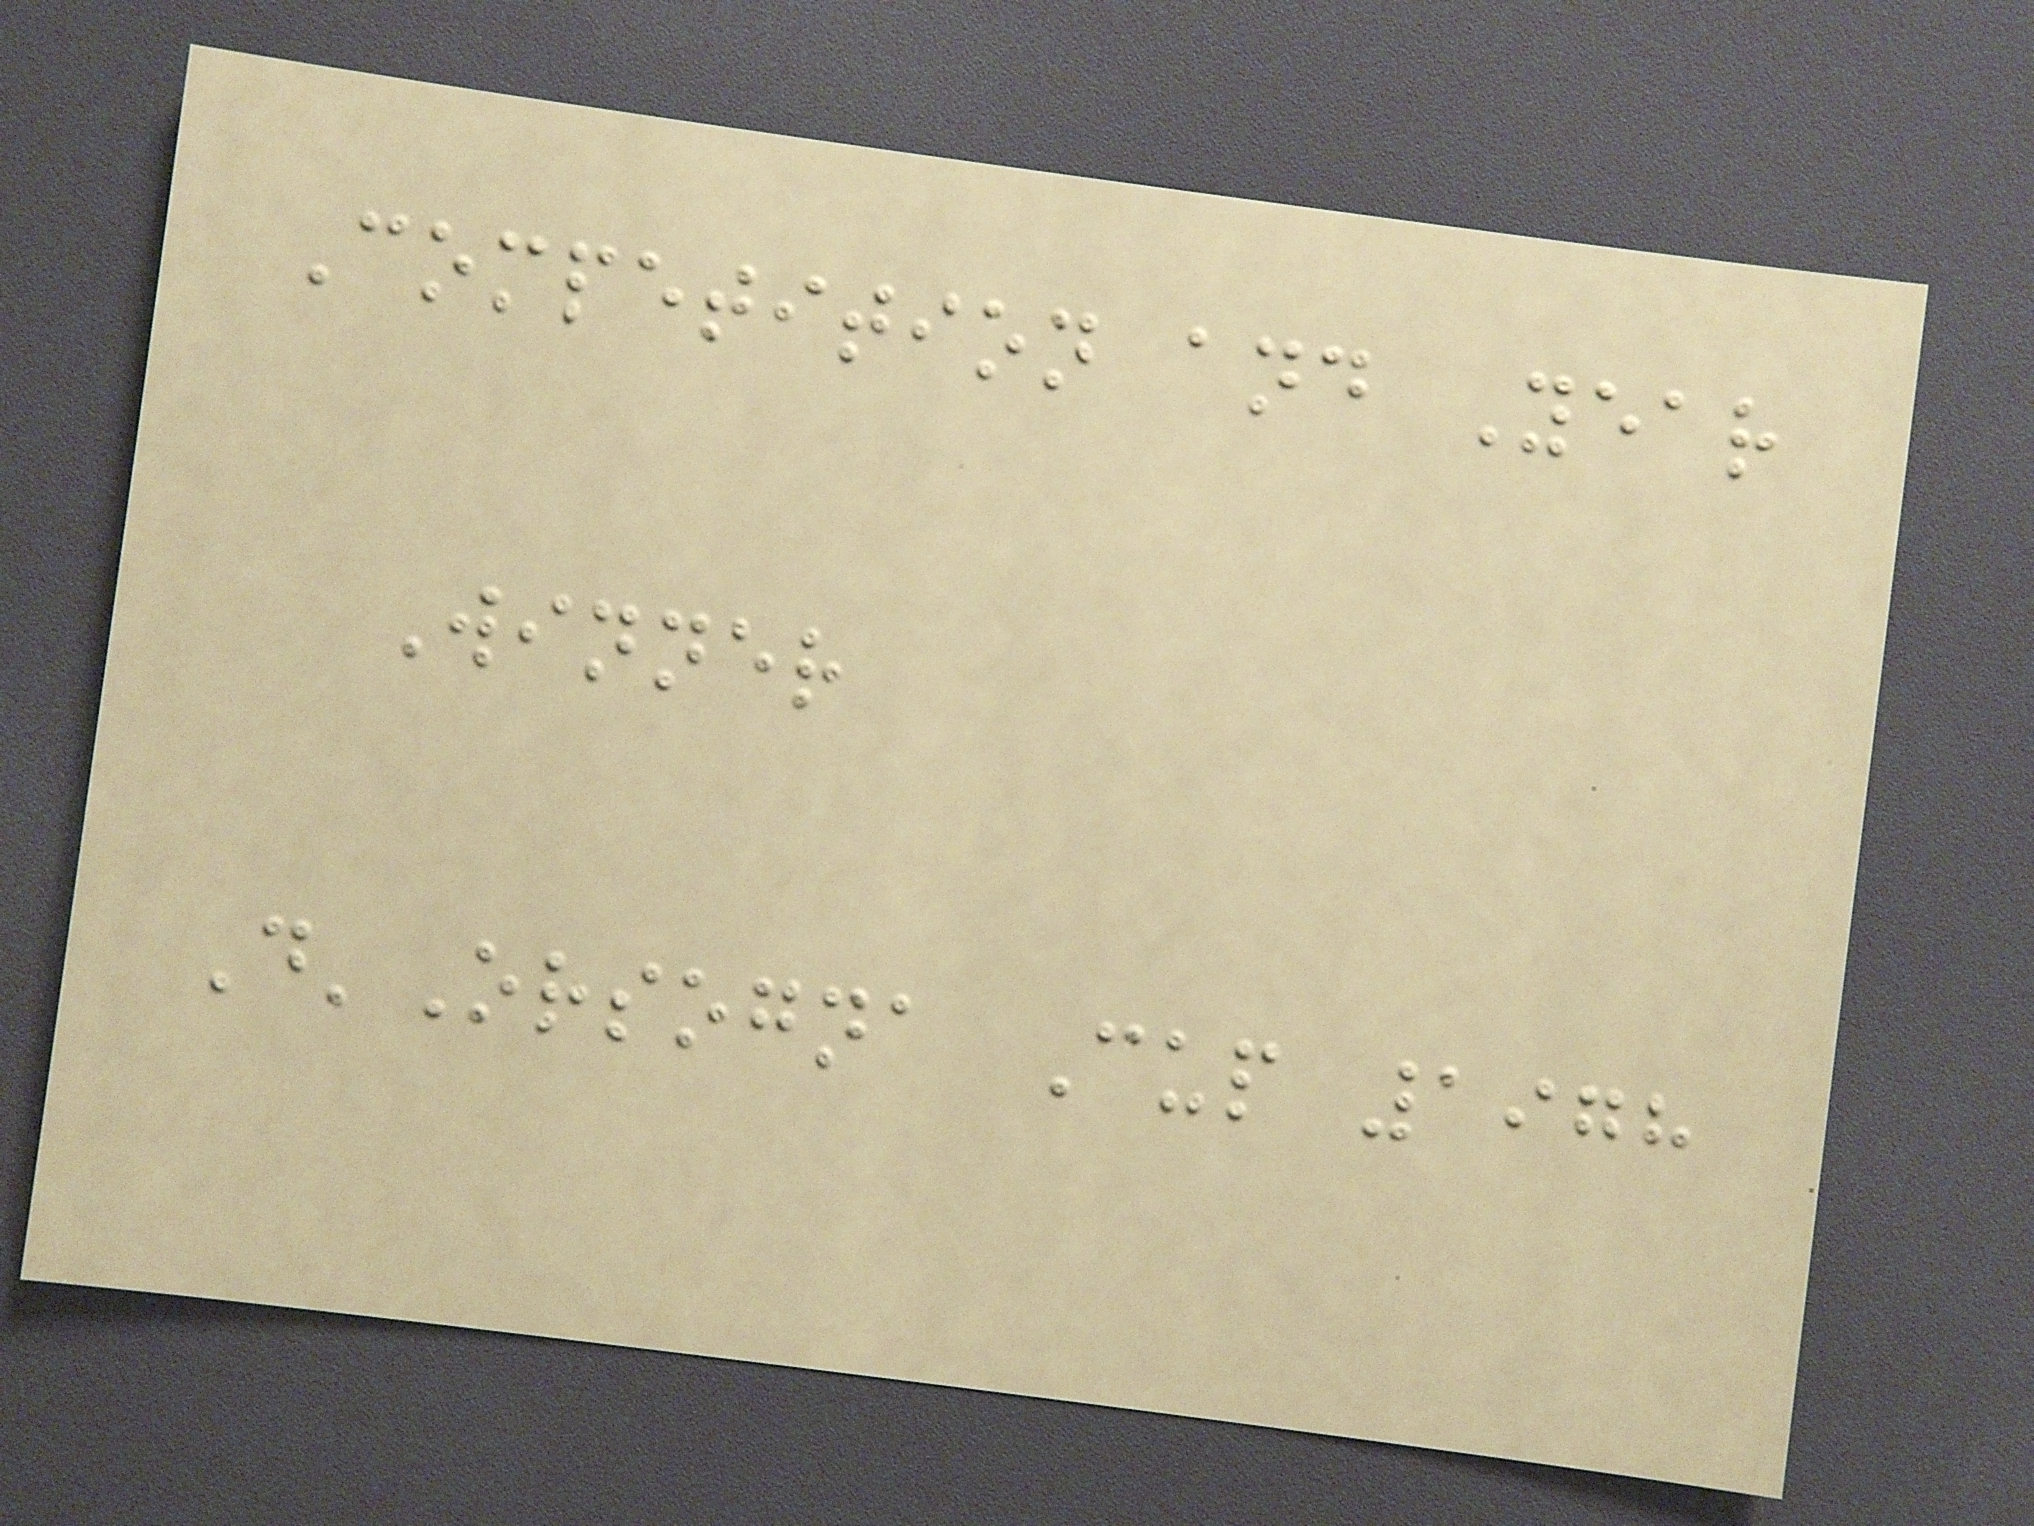Competition and Year
Winner
D'Orsogna Cup 1978
